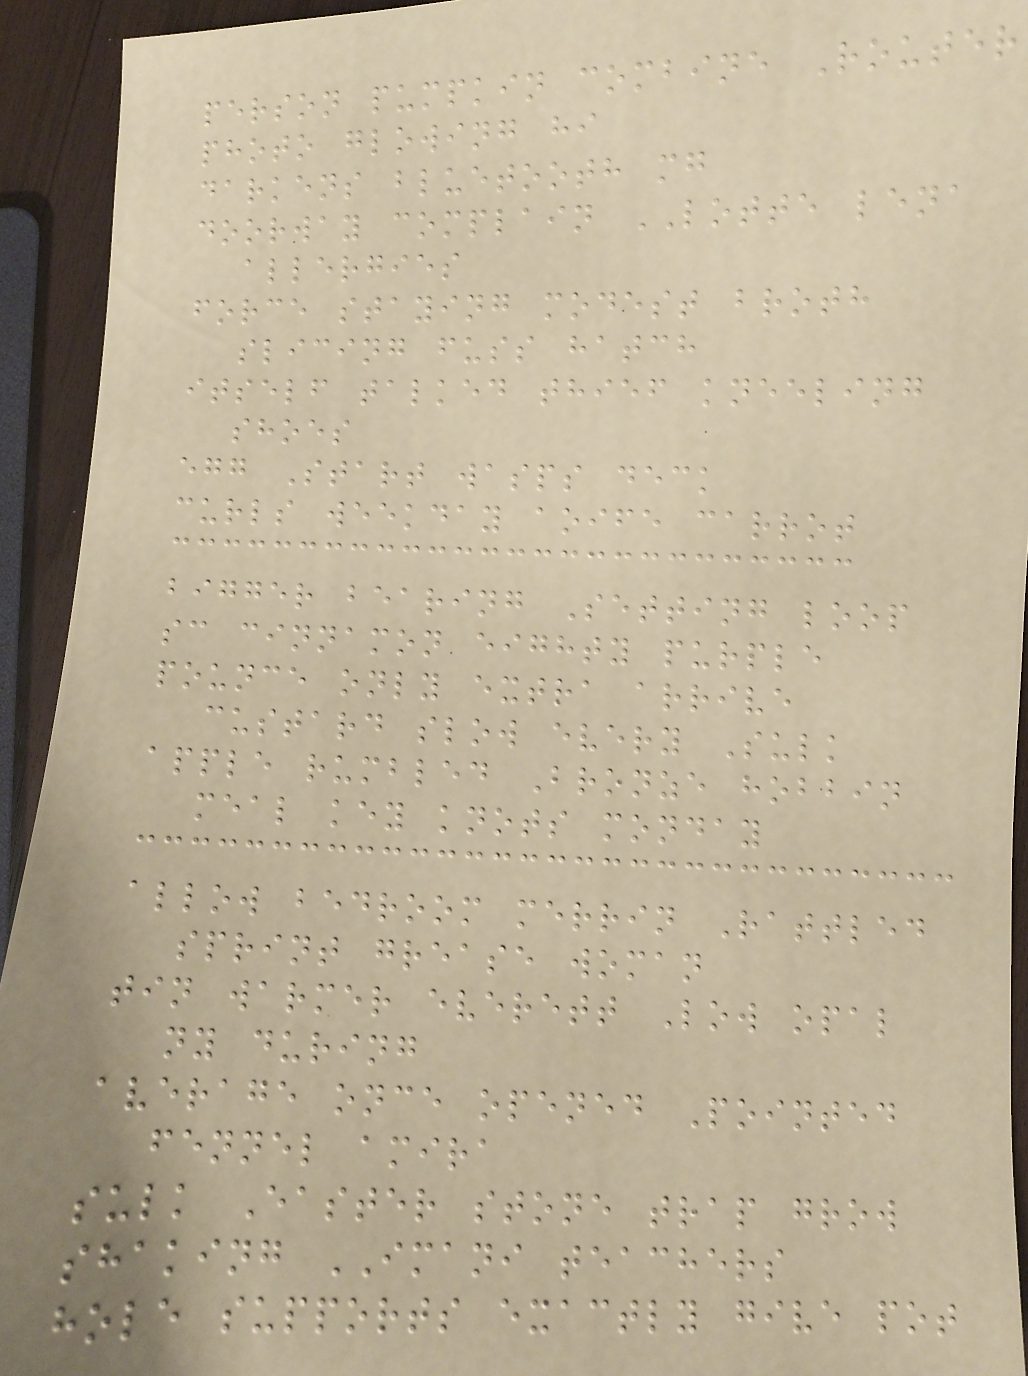person pumpkin combine Router
photo glowing hi
darkens bluetooth mg
doorway complain LOTTE lena
allergies
force staying modest broth
slicing fuss hatch
itself talked thief kneeling
shoes
egg Start wasps deck
curls weekday aoife carrot
bigger bearing Setting loop
sc cinnamon eighty purple
pounce only extra arrive
custard slow every Sulk
apple rumbled Bronze hobbin
meal key knots monday
allow bedroom merrin Rattled
sprint grease woman
tin warmer everett Low opal
ny during
average once opened Pointed
fennel amira
sulk Easter stone trap grow
shaking IMANI teachers
hole supports exactly give pot
